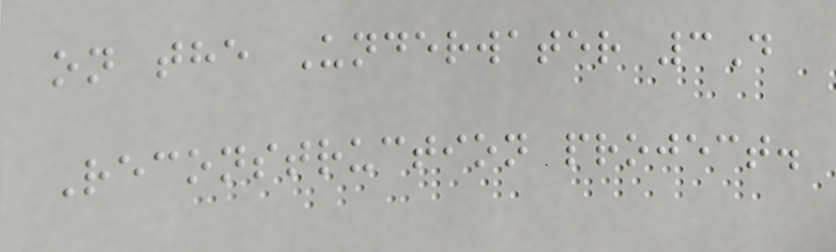on the Underwater 3D
Reconstruction project.
